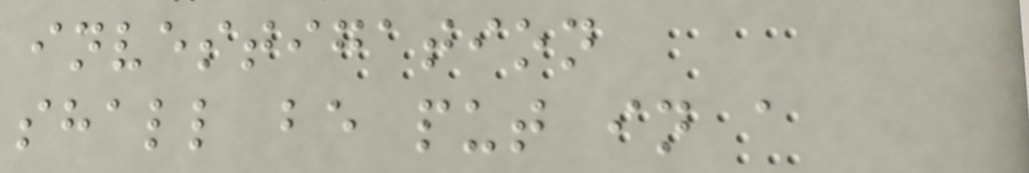investigation
shall be put in a
